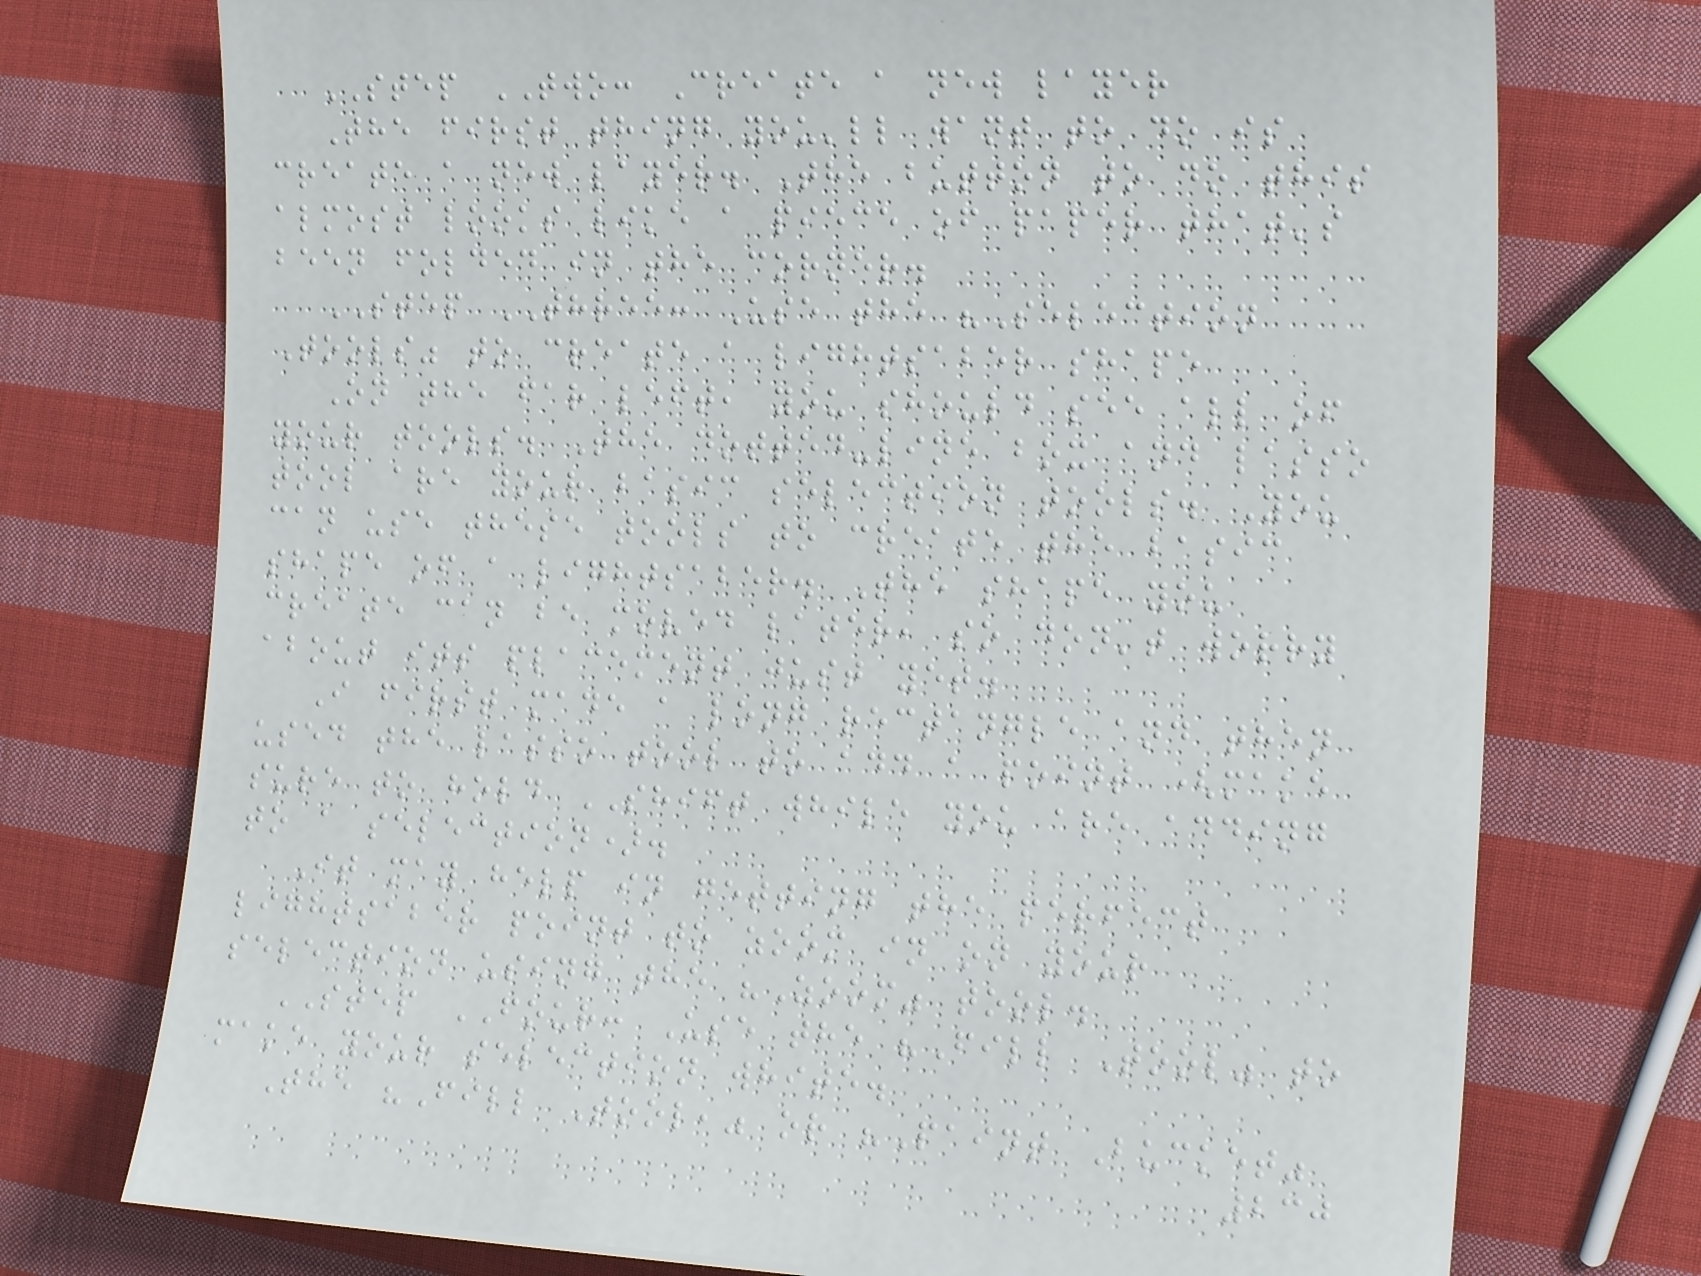STEP TWO: Create a new layer
The first thing you'll want to do is
create a new layer. The button to do this
almost looks like a piece of paper that's
been folded in the corner.
STEP THREE: Use the "Selection
Tools" to create a lightsaber shape
On the far left, you should see all of
your tools. The dotted-line box and lasso
tool are your basic selection tools. You
can use these tools to create the basic
shape of a lightsaber. The shape you
create can be moved later, so don't worry
about its placement just yet.
I first made a long rectangle and then
used the lasso tool to add a point (make
sure to hold SHIFT while you are adding
to a selection).
It may help in getting the perfect
lightsaber point to zoom in on your
selection using the "Zoom" tool.
STEP FOUR: Use the "Fill Tool" to
make your selection white.
The "Fill Tool," or "Paint Bucket"
230
